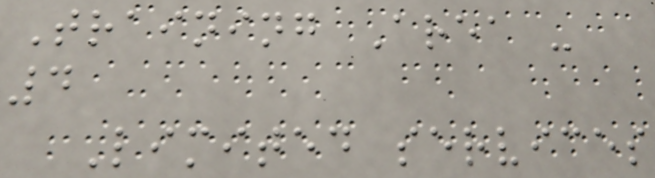Training Area -
4
Limited services
